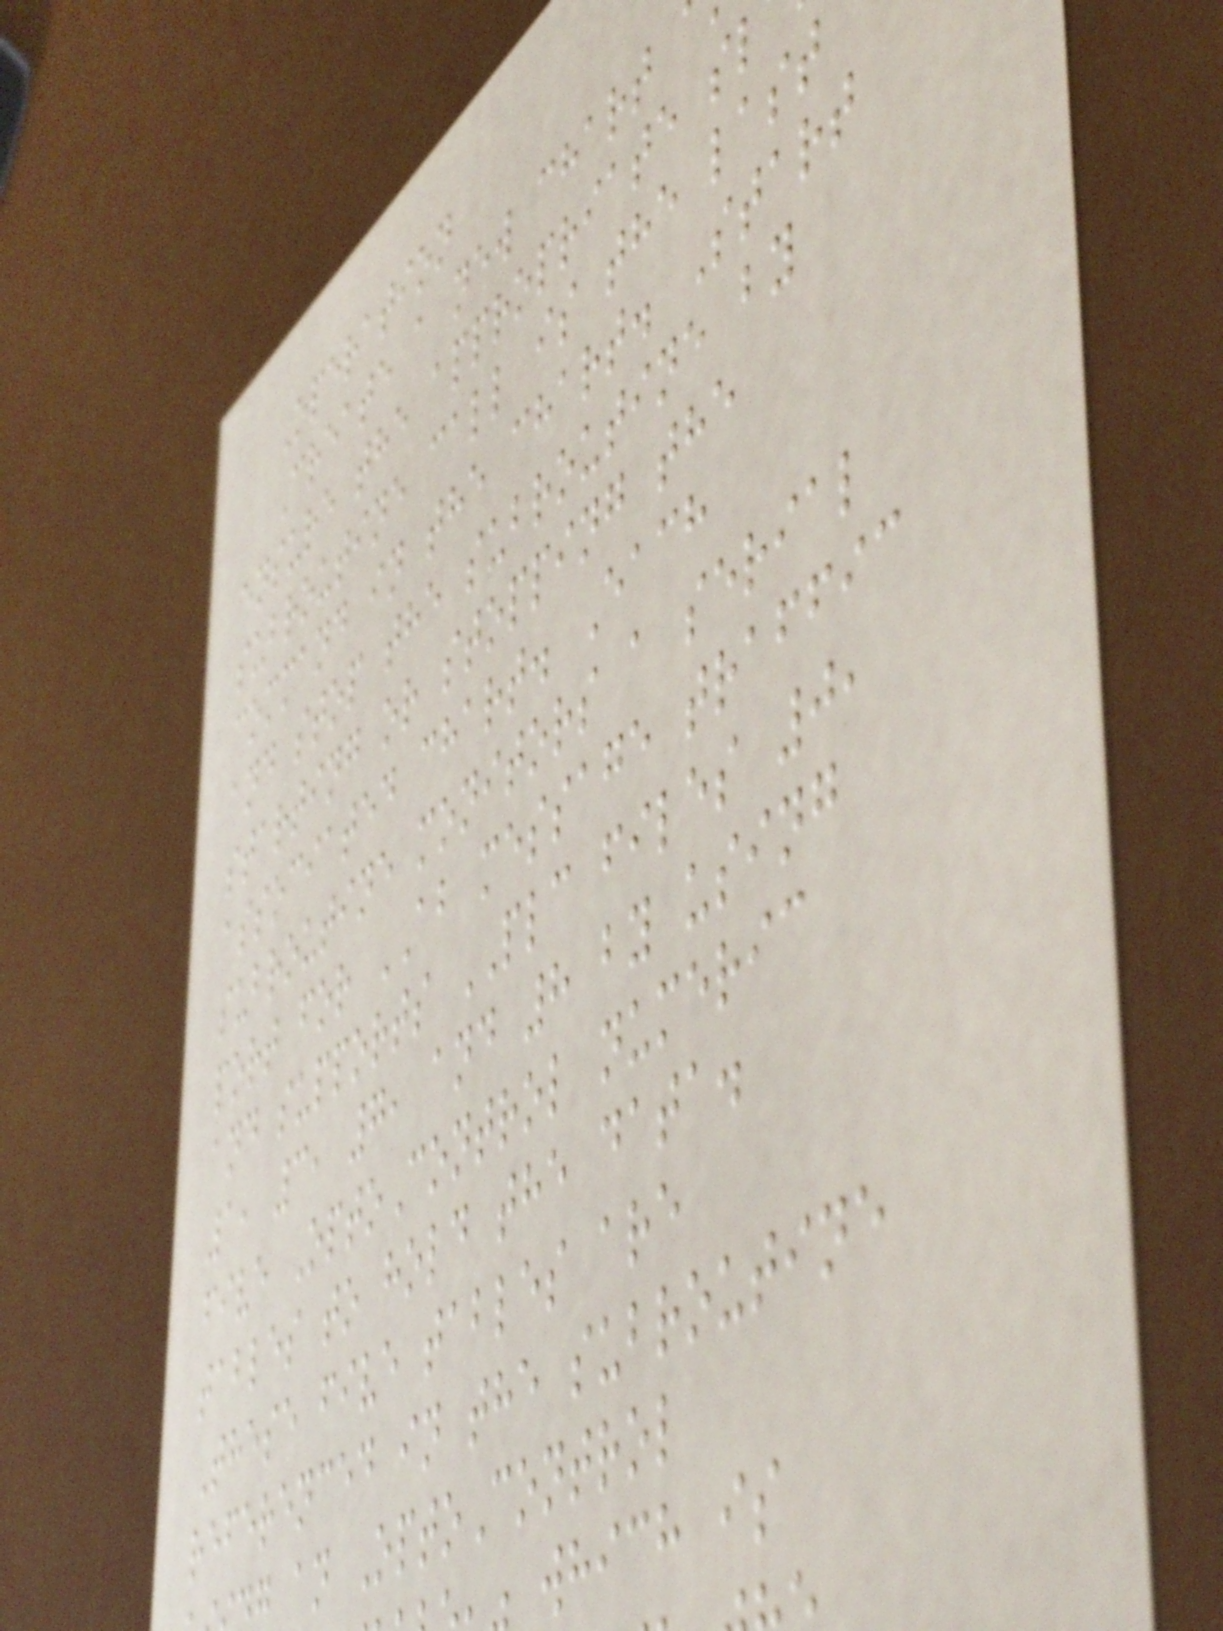Operation
Create a new chart
ensure the appropriate sl
subroutine call is the last
command in the chart. Start
and stop the subroutine by
starting or stopping the
associated chart. Each
subroutine monitors a serial
port for AB message traffic
and supports PLC files 0,
1, 3, 7, and 8 by using
five OptoControl numeric
tables to hold the data.
These five tables are
referenced in the subroutine
an OptoControl
which is
